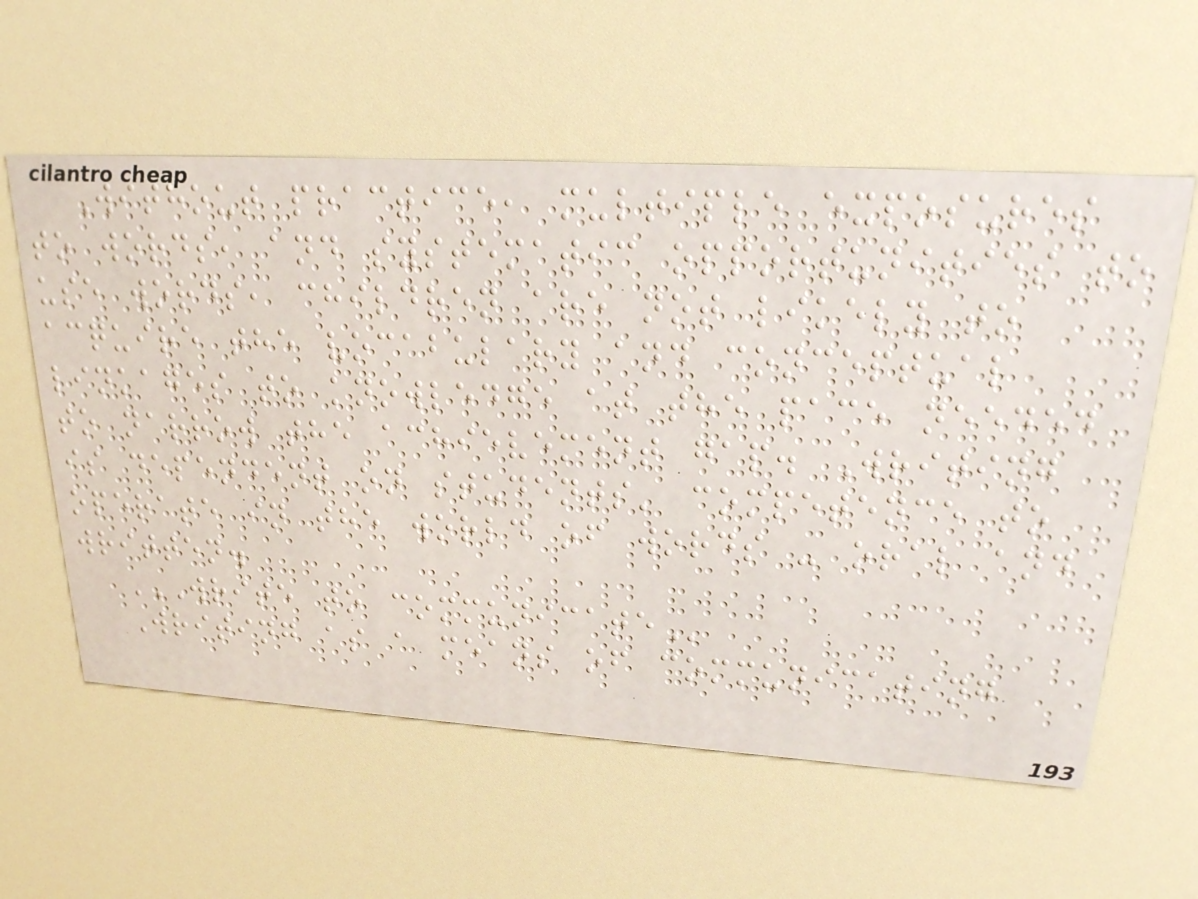Without practice, multiple exposures
to words, and systematic opportunities to
use words, children are not likely to
acquire the vocabulary and conceptual
linkages to knowledge at the pace needed
to narrow the achievement gap. Writing
is dependent on students' competence to
operate in the world of words - oral and
written.
WRITE TO COMMUNICATE
Writing as a means of communicating
